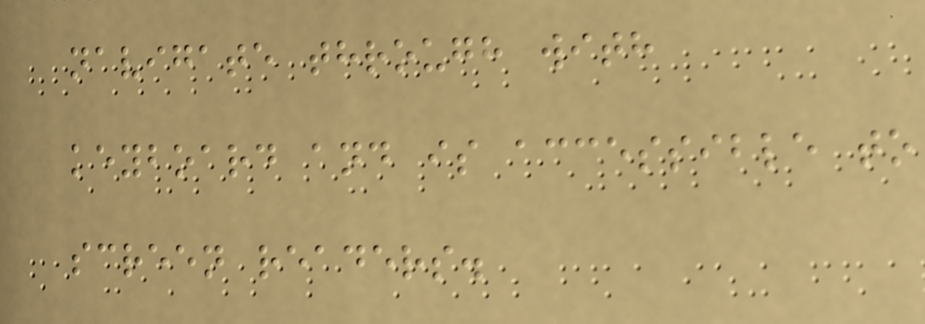navigate through with
keyboard and is accessible to
screen readers.
